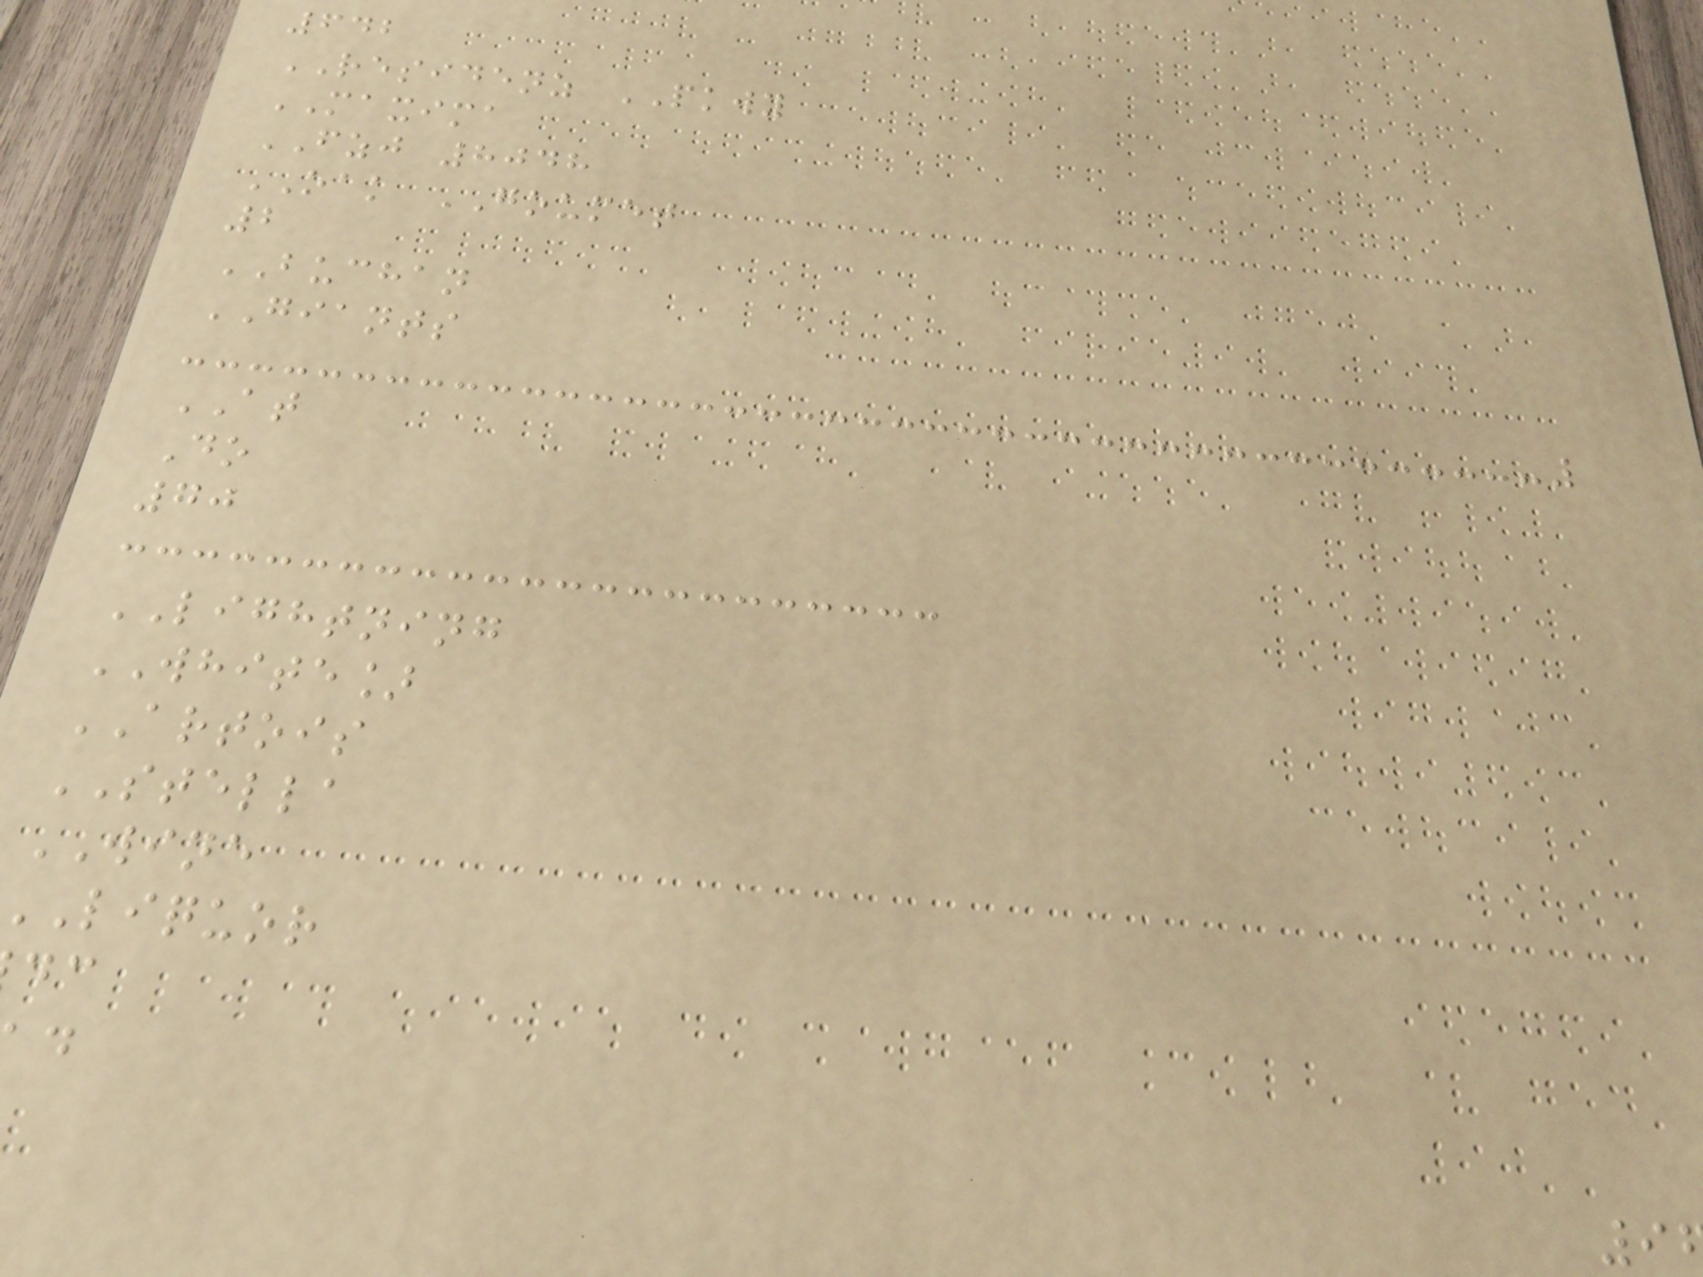642
RESIDENZ PKWY
MAXIMA
FZJ 8048
OAK GOUMET
2
BUCHAN
GIANTS
AT
Do
70
LIGHTNING
WHITE]
ARTOIS
STELLA
WINE
liquor
